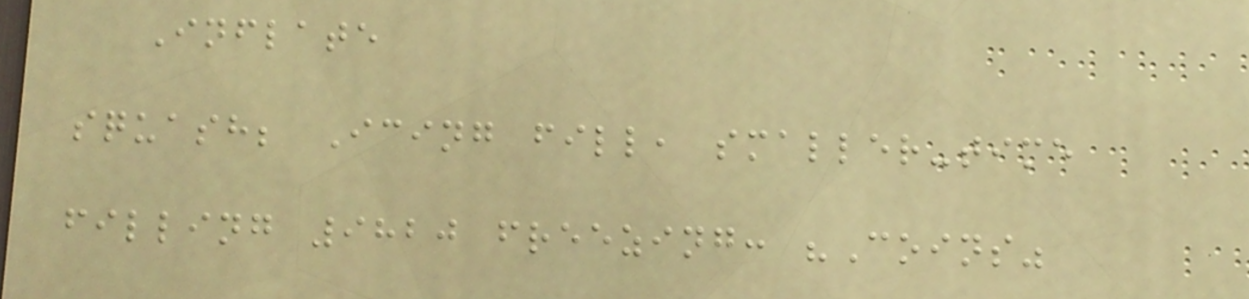Inflate
squash; Icing fill, smaller-time
filling 9820 freezing: "Coins"
